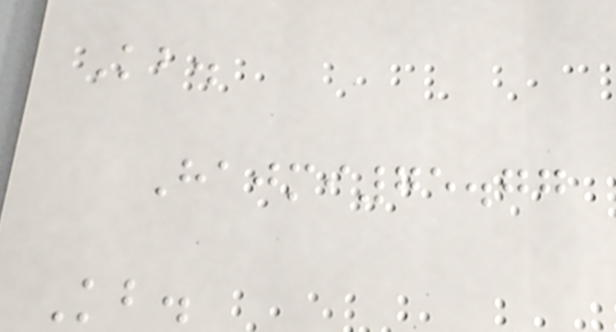Kb.
Hajmi75.77
Kb.
